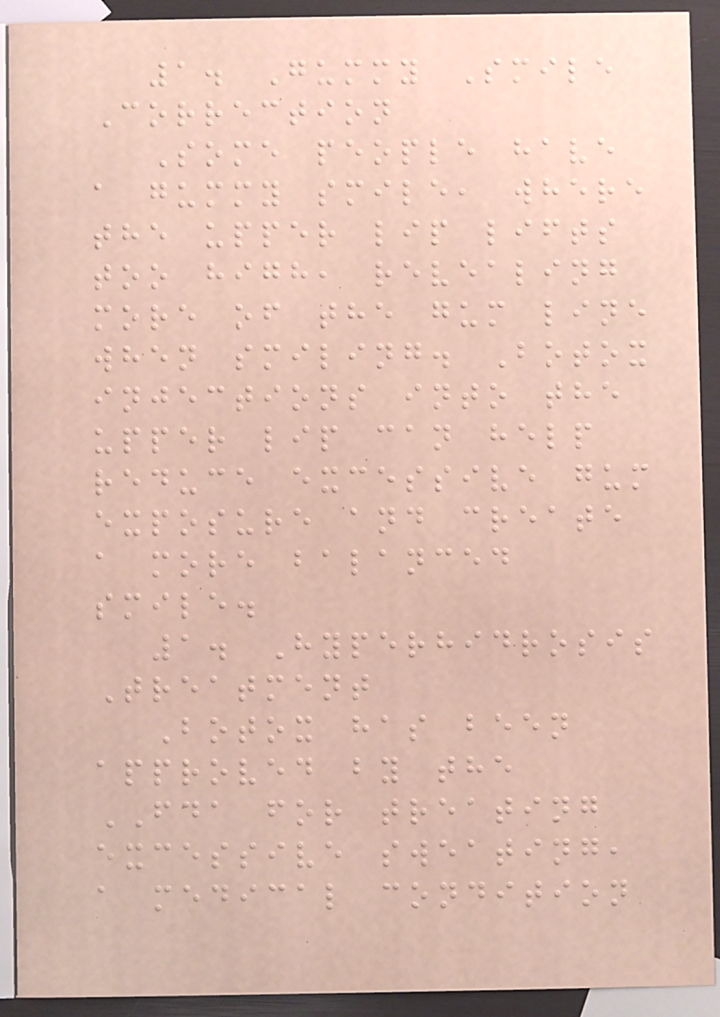1. Gummy Smile
Correction
Some people have
a gummy smile, where
the upper lip lifts
too high, revealing
more of the gum line
when smiling. Botox
injections into the
upper lip can help
reduce excessive gum
exposure and create
a more balanced
smile.
1. Hyperhidrosis
Treatment
Botox has been
approved by the
FDA for treating
excessive sweating,
a medical condition
